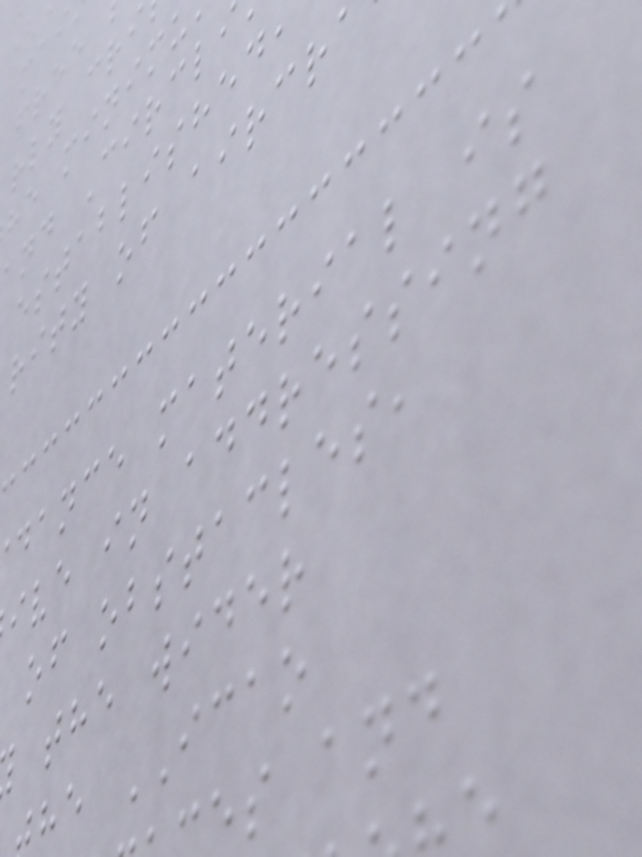rly cri
he minimu
nd Circl
established
rity of aircr
dance material is
ive in addressing
of obstacles,
the wider
he ICAO
